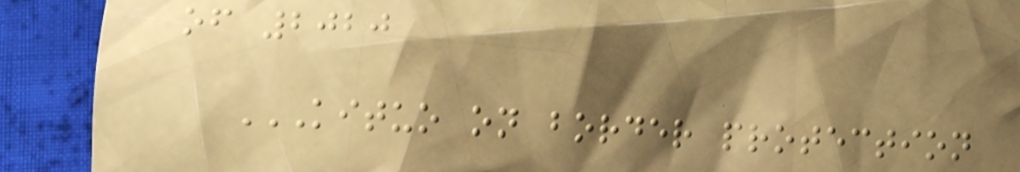of 2020
KITUO ON BORDER PROTECTION
